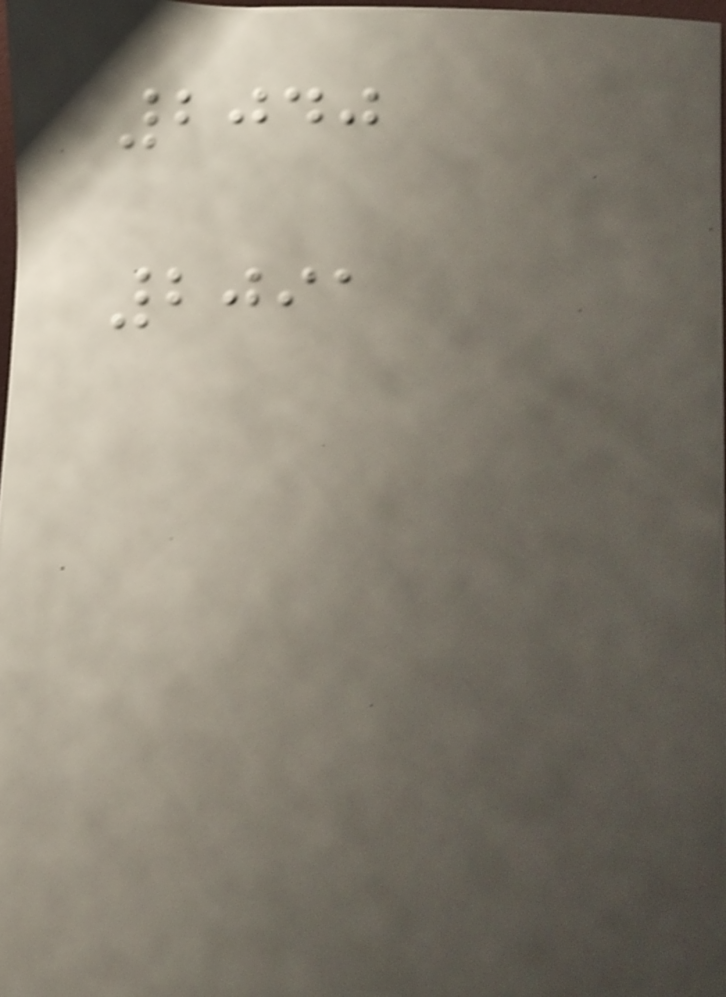2040
2091
